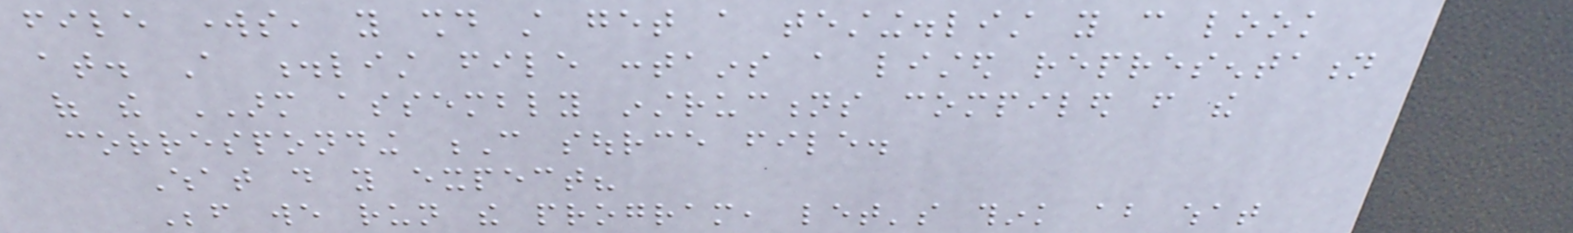file works, you should still get a testing.list you can look
at. A .list file contains a listed representation
of the ARM assembly instructions compiled from the
corresponding C source file.
What do you expect?
Before we run the program, let's think about what
